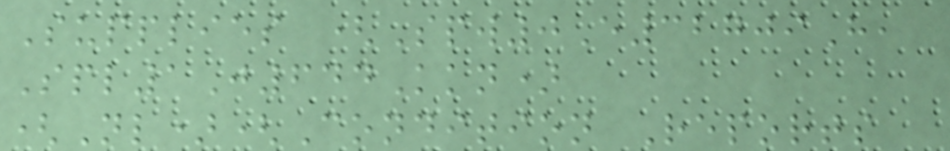Supplies (Spw0E32709H,
Spl1J644Kkn)
(Nl)(Condition Reports
